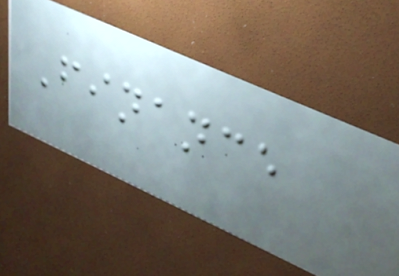Finance
